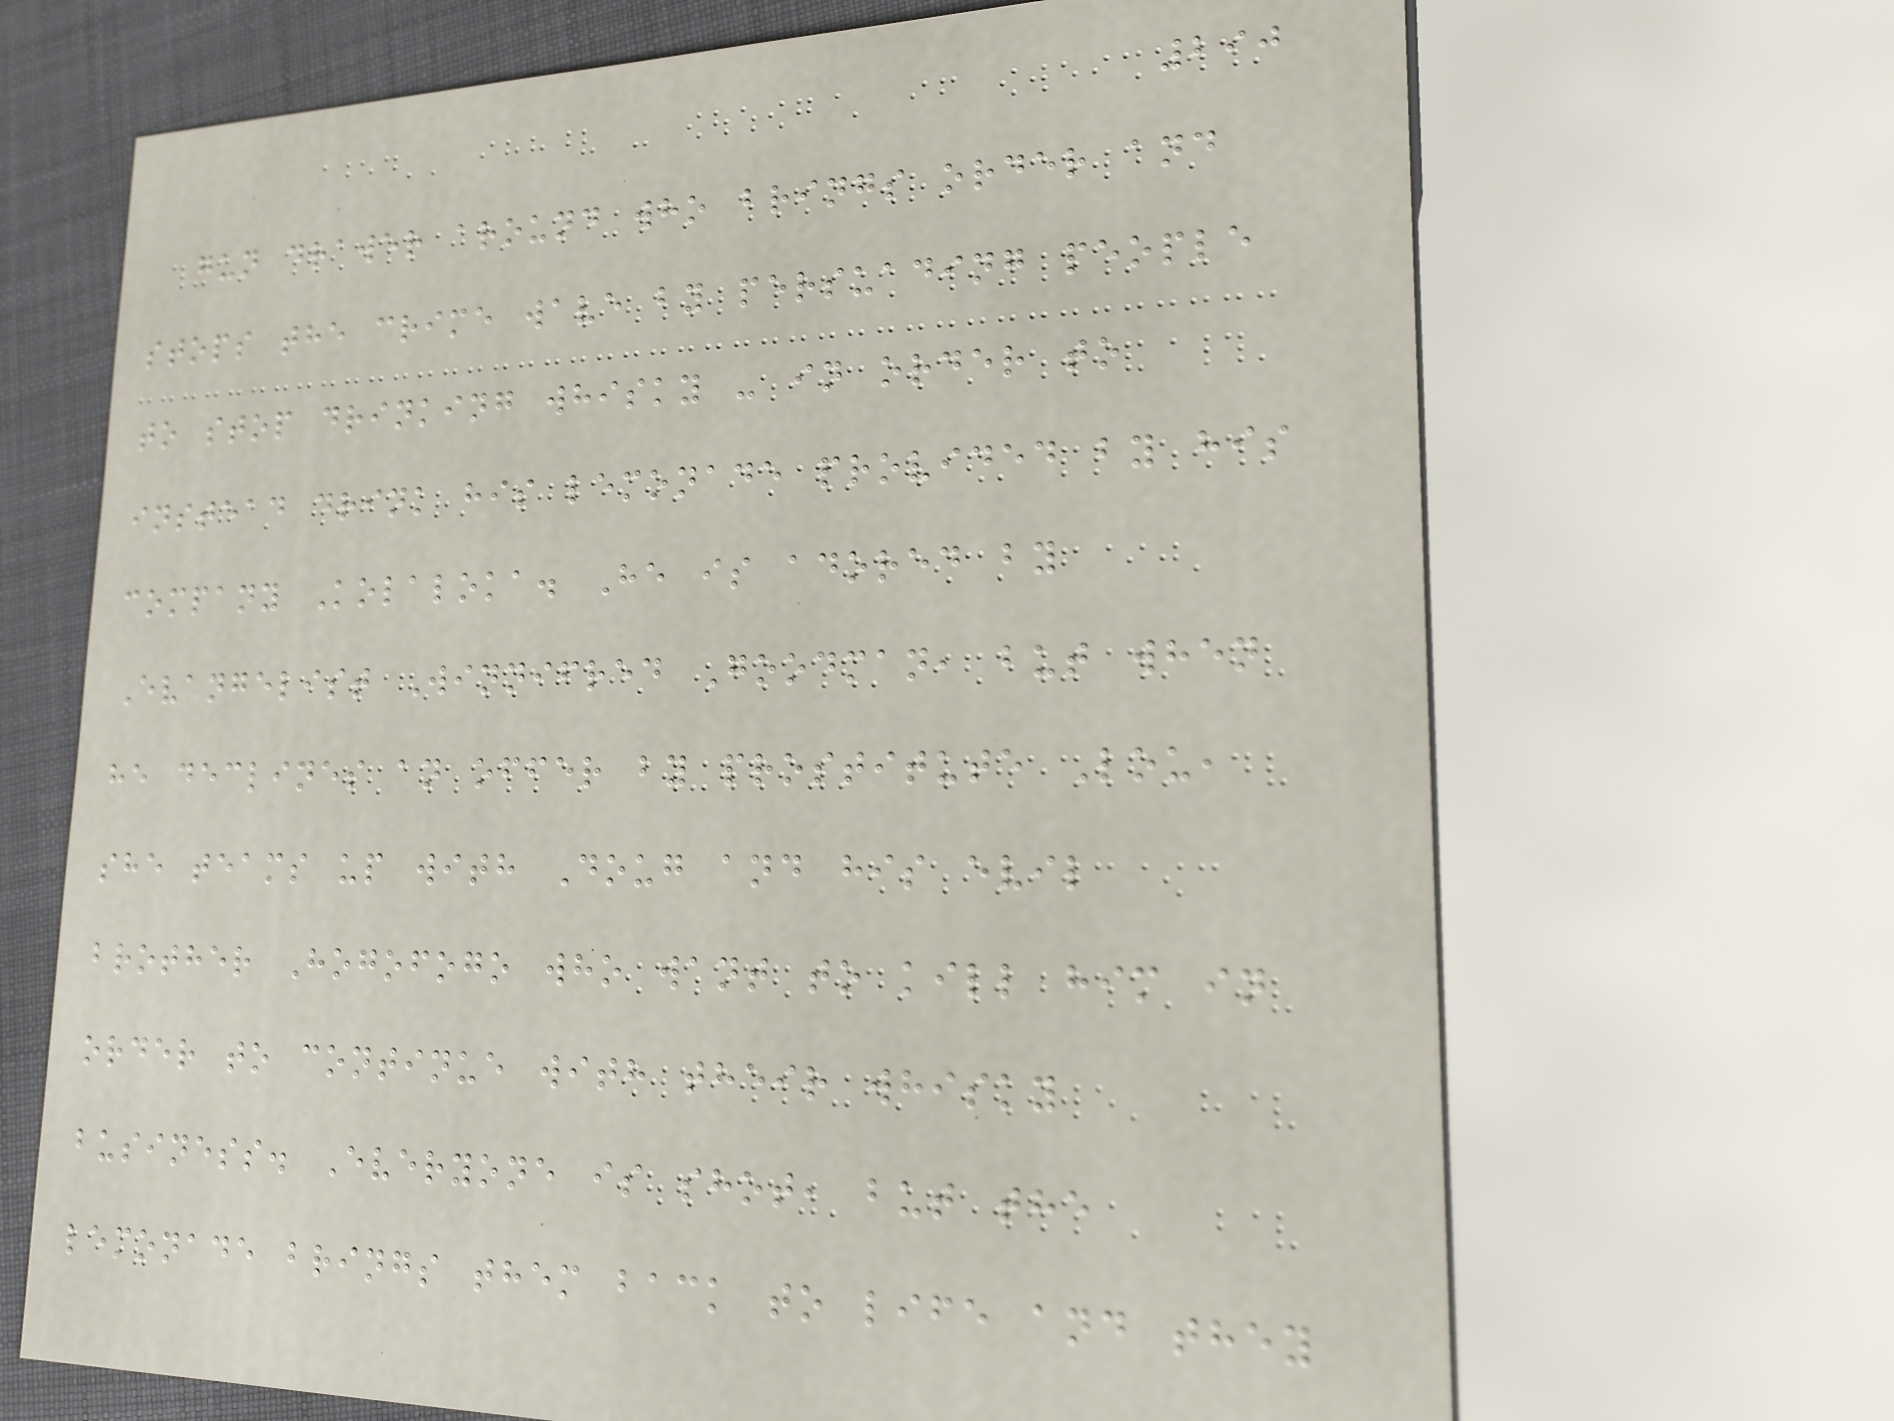290
gun drawer around who brings order and
stops the crime wave by persuading people
to stop drinking whisky - in order to
instead drink his lemonade provided by his
company Kolaloka. He is adored by
Evangelist Winnifred Goodman, but when
he declines an offer by prostitute Lou,
she teams up with Doug and his evil
brother Hogofogo who want to kill him in
order to continue with their whisky
business. Everyone is shot, but the
lemonade brings them back to life and they
